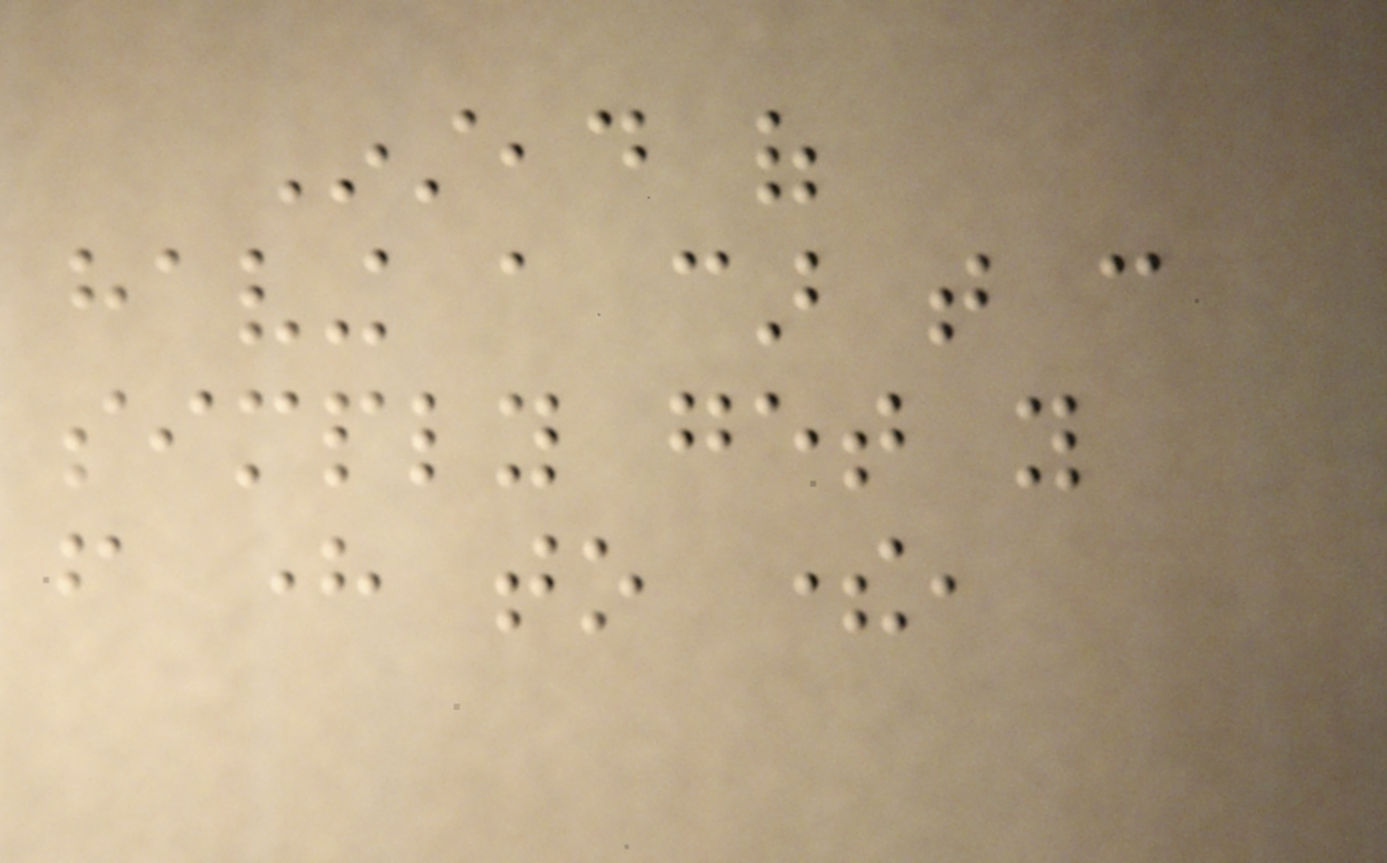Instead of
having a car that can
simply get you
from here to there,
